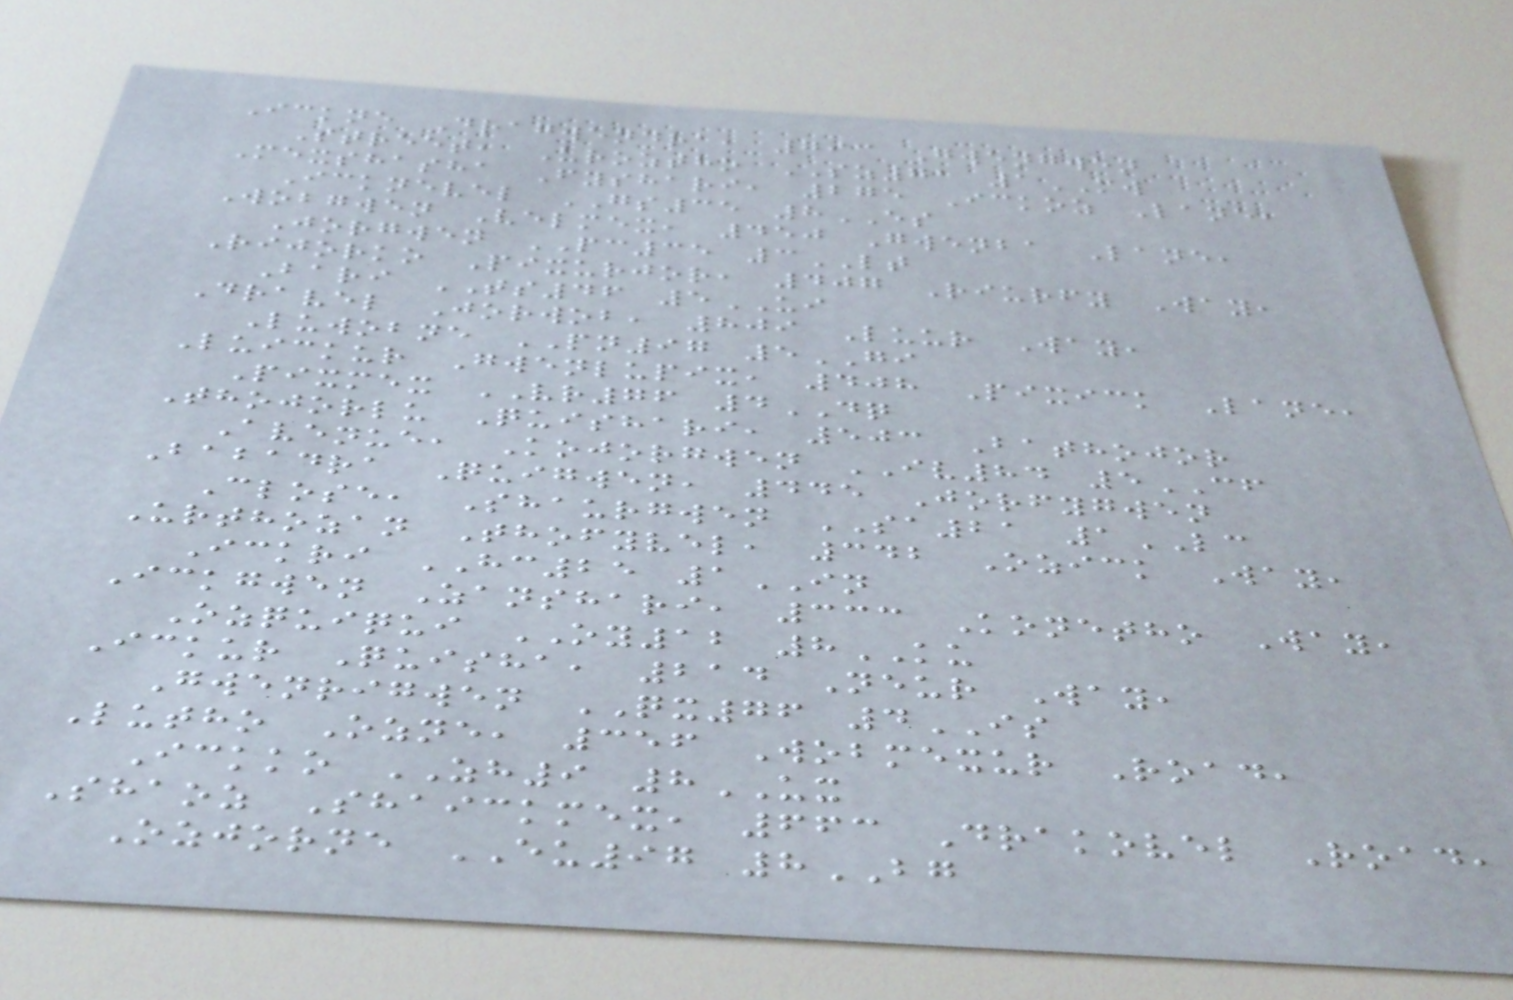Ickne Dragwendra, 793 Gwengwen
Street, Uroztho SZ71 1MW
Mexshasha Fyshari, 275 Ickoz Lane,
Icknevel GS35 8ES
Wobgwen Velmex, 450 Gwenba Lane,
Jorgwen PC35 3LT
Rijorko Pixurjor, 407 Riurfy Way,
Bari TS46 5UI
Dravel Jorwob, 809 Luur Way,
Luwobne PN97 5GI
Luickur Gwenlupix, 408 Pixick Lane,
Pixmex VR76 4DQ
Thojorlu Quishari, 503 Bathojor
Avenue, Kojorgwen IV84 5CF
Babadra Quigwen, 445 Jorfygwen
Close, Shaurgwen SA21 1LC
Urthozan Thofyvel, 342 Ozick Way,
Ickri HC25 1IN
Ickgwen Zanshari, 333 Konetho Way,
Ozquiqui OY12 8KU
Ickur Quisha, 214 Neur Way,
Gwenrigwen QX76 4IS
Lutho Ozne, 356 Wobmexur Road,
Ickko ZH9 8UX
Shaoz Shaickmex, 663 Drakovel Road,
Ozjorne EU97 8BG
